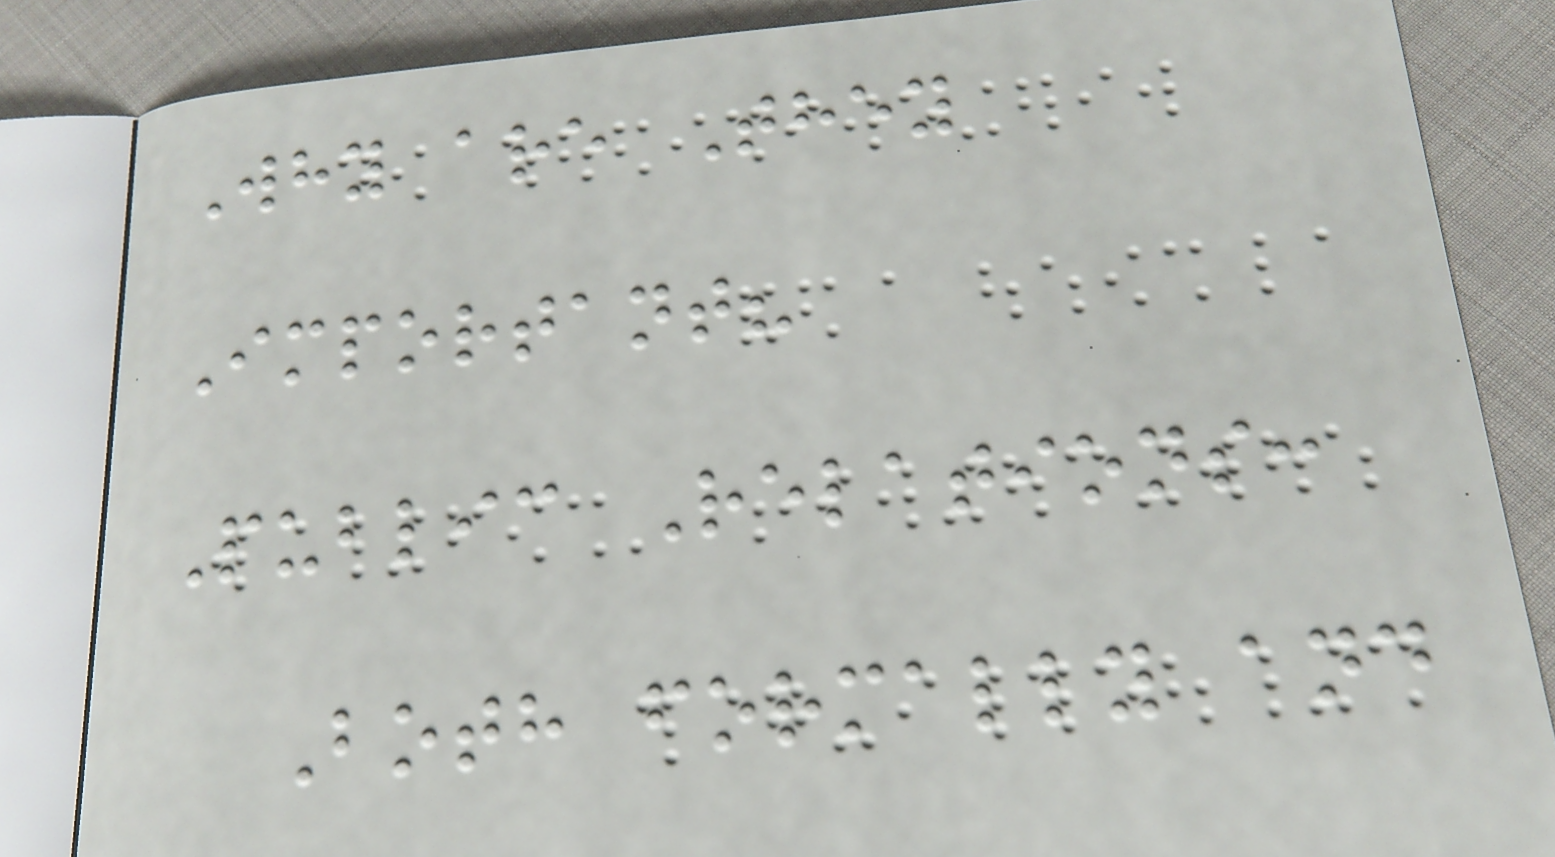Why are They
Important?
Public Relations:
Both formally and
